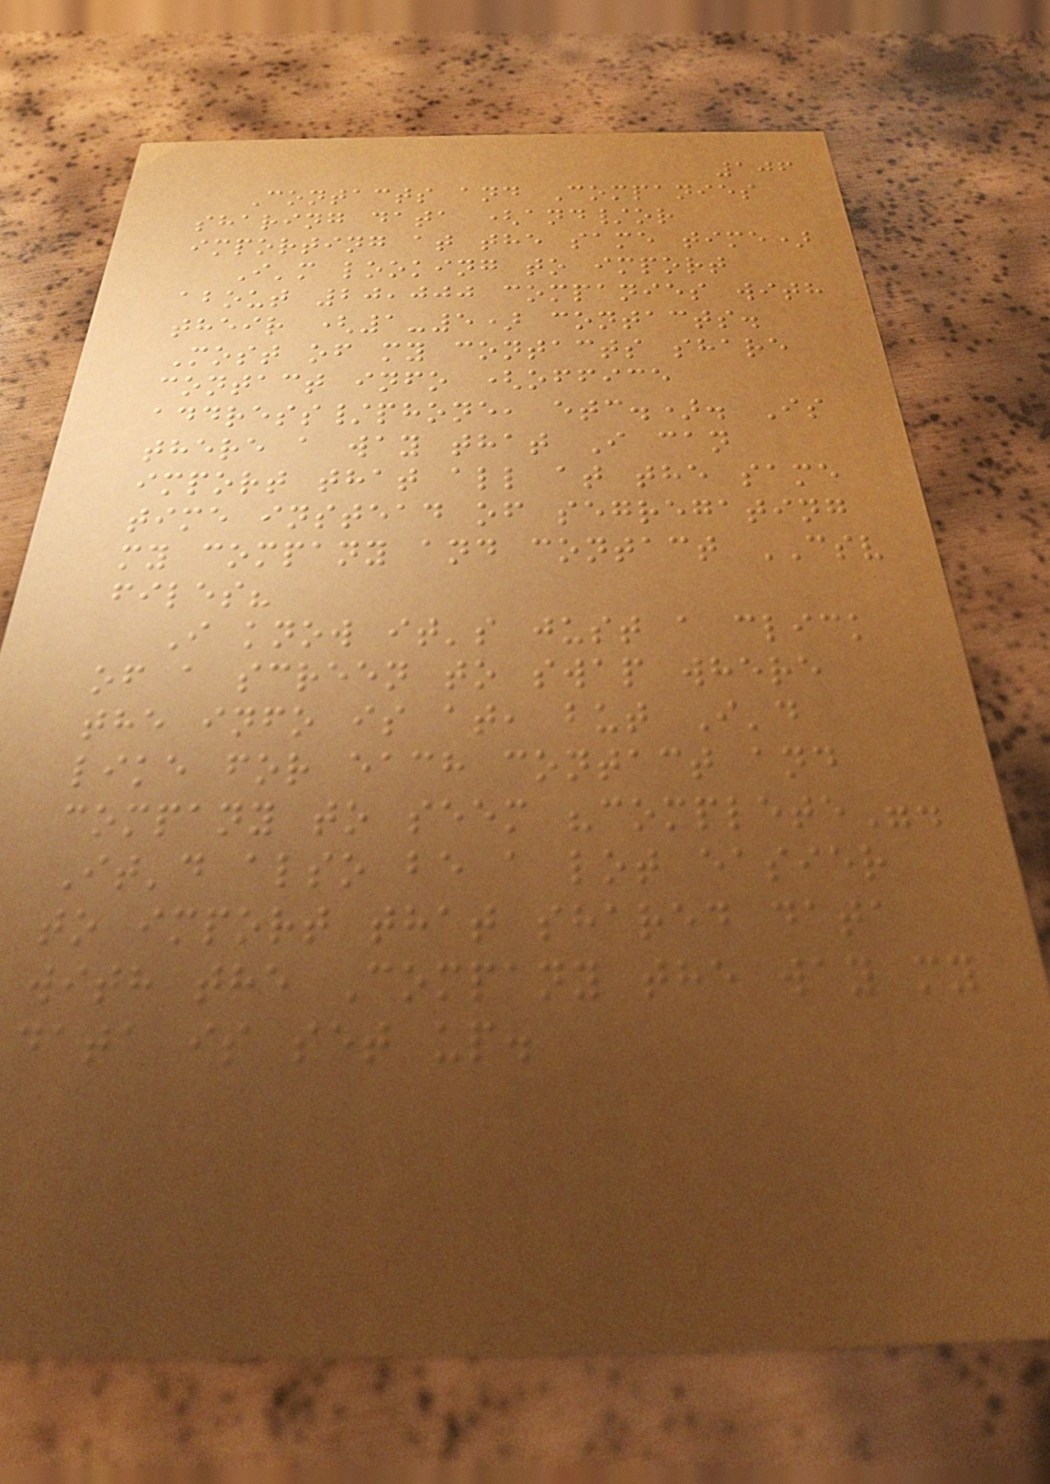106
Contacts and Companies
sharing data (and/or
importing at the same time)
I'm looking to import
about 20,000 companies with
their (1-5) contacts.
Most of my contacts share
contact info (office
address/phone, etc.). Is
there a way that I can
import that all at the same
time instead of segregating
my company and contact CSV
files?
I know it's just a click
of a screen to swap where
the info is at, but I'd
like for each contact and
company to seem "complete".
It'd also be a lot easier
to import that shared data
with the Company the way my
data is set up.
